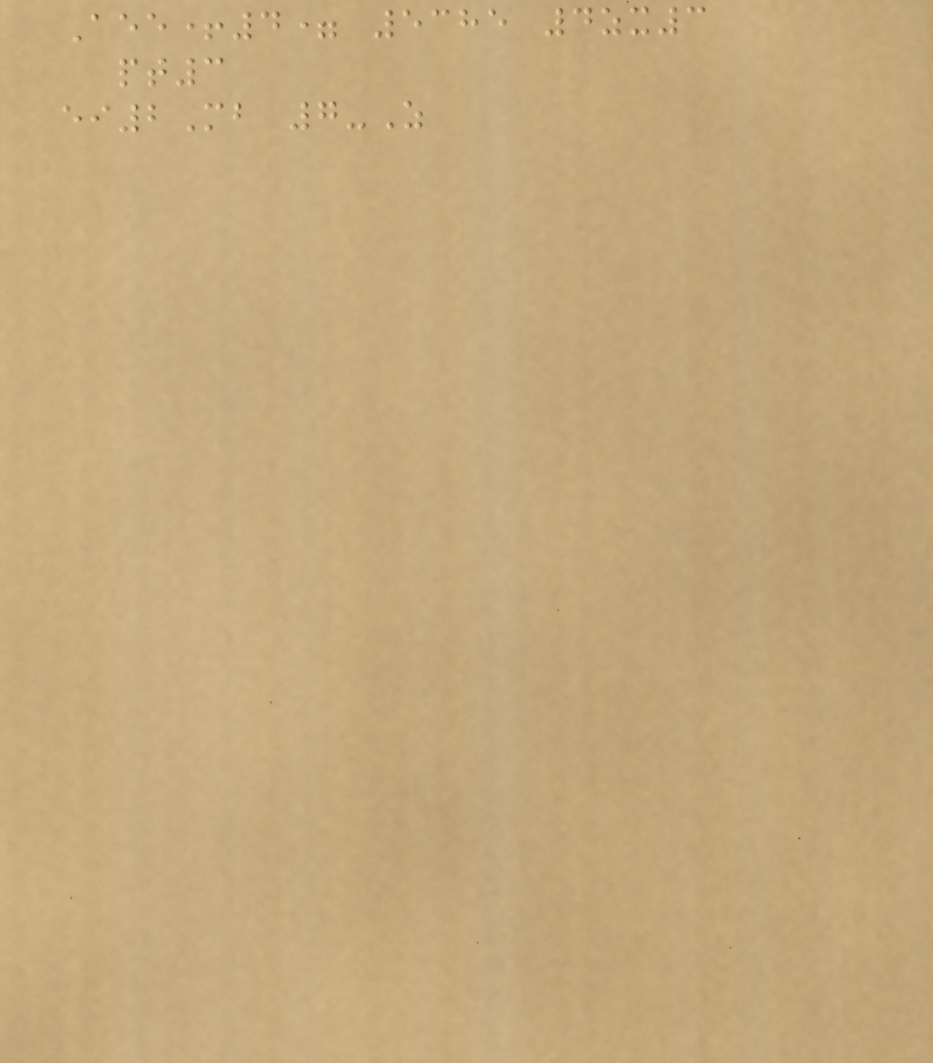Aee+4= 5385 4zx3
pt3
ei2Mb 7-Z
